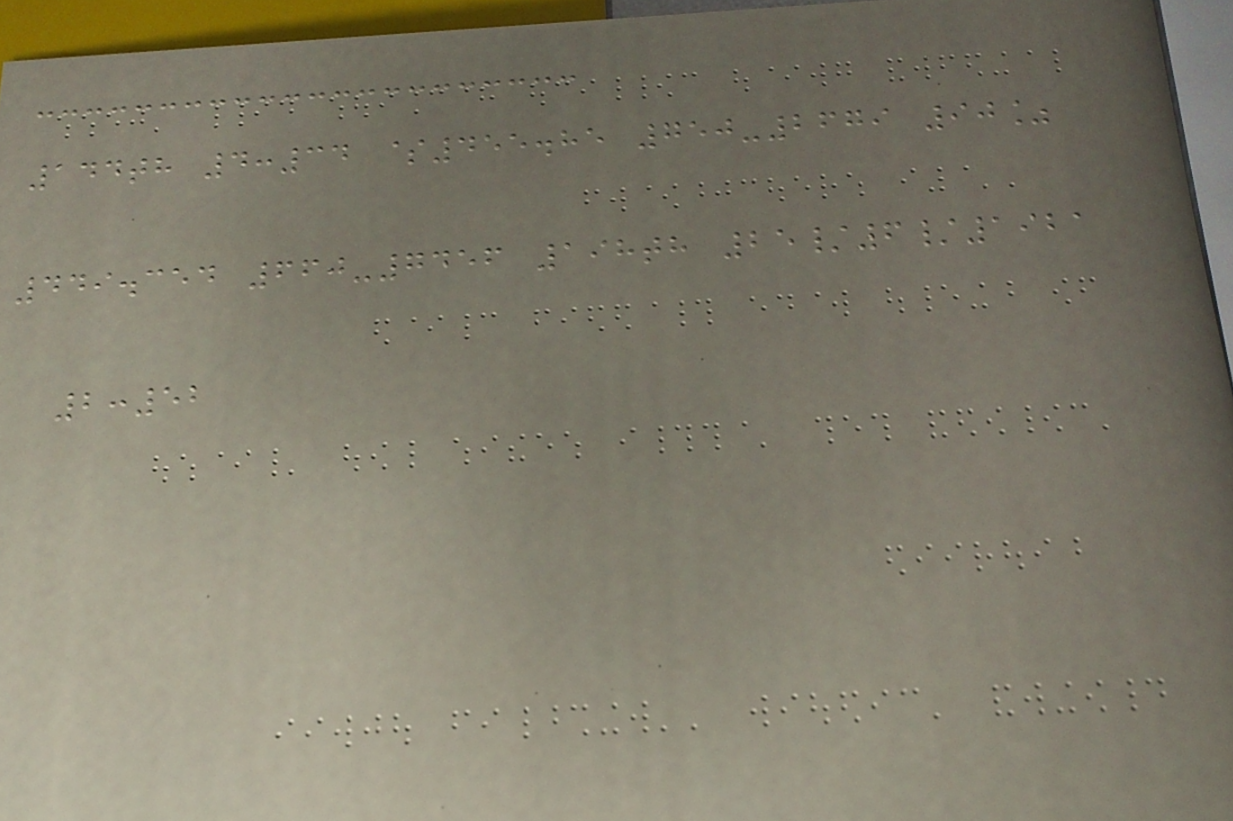144th 4:34 $455.85 750-2679 90%
449.354 660-7456 198th 25/6/1921
2:52
